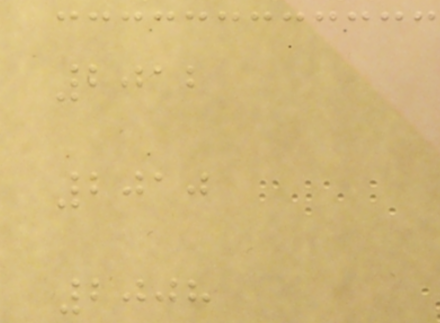2012
2010
2008
